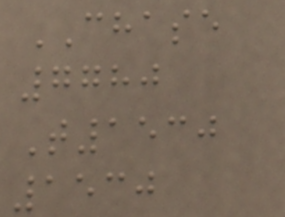CHASE
7780
T1530
1530
